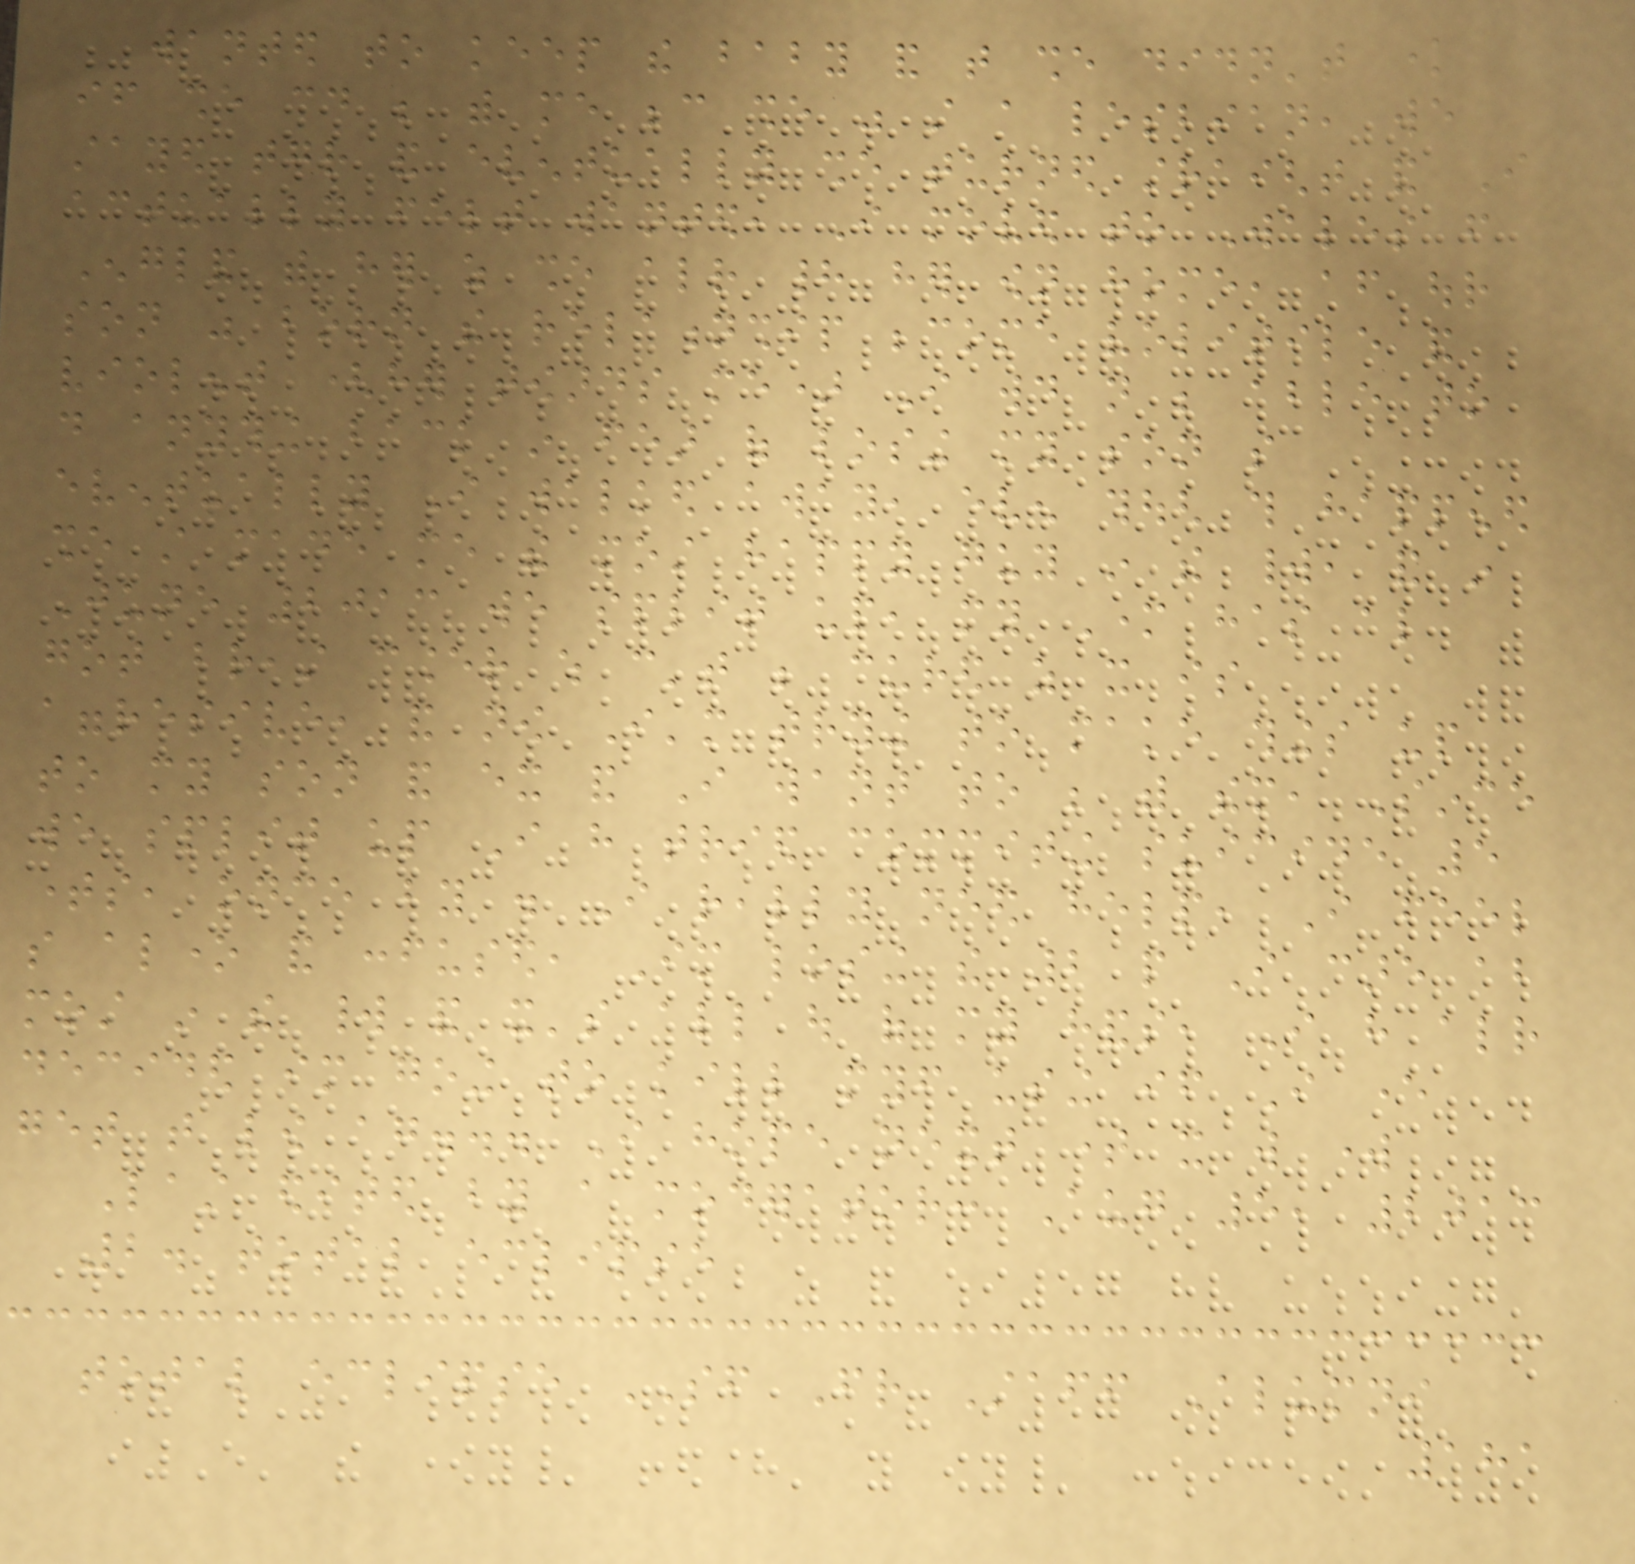wanted to keep the baby and that she didn't know
if she could be with me because she was still a lesbian, we
stayed together and eventually she turned straight and I
actually felt wanted, I moved to Wales from
England with her as she already had her own home, after our
son was born the relationship become volitile and
violent (her towards me) I would not be able to
do anything back in fear of losing my son so
eventually I walked away, even though this happened
she still made me the most happy guy in the world, and in
June 2013 we split up, my Mother has also
got breast cancer which can't be cured as it is
aggresive, and now I'm trying to make things up
to my son and ex and I want to be with them, Since
we split up I have tried commiting suicide 5
times, once by . I really need help, I feel
so alone and confused, Im losing the 2 people I care about
most in the world and it's all out of my hands, I have already
decided im going to kill myself using if I ever
get that low again... I hope next time it will work
Last edited by a moderator: Aug 5, 2013
2. total eclipse
total eclipse SF Friend Staff Alumni
181
